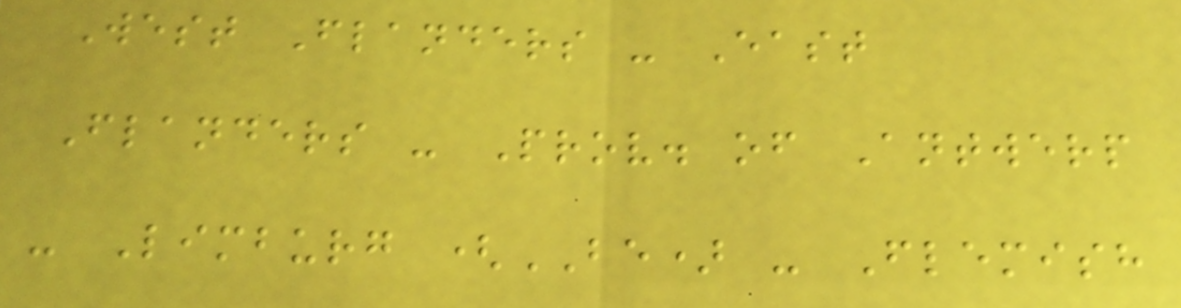West Flanders - East
Flanders - Prov. of Antwerp
- Limburg (BE) - Flemish
